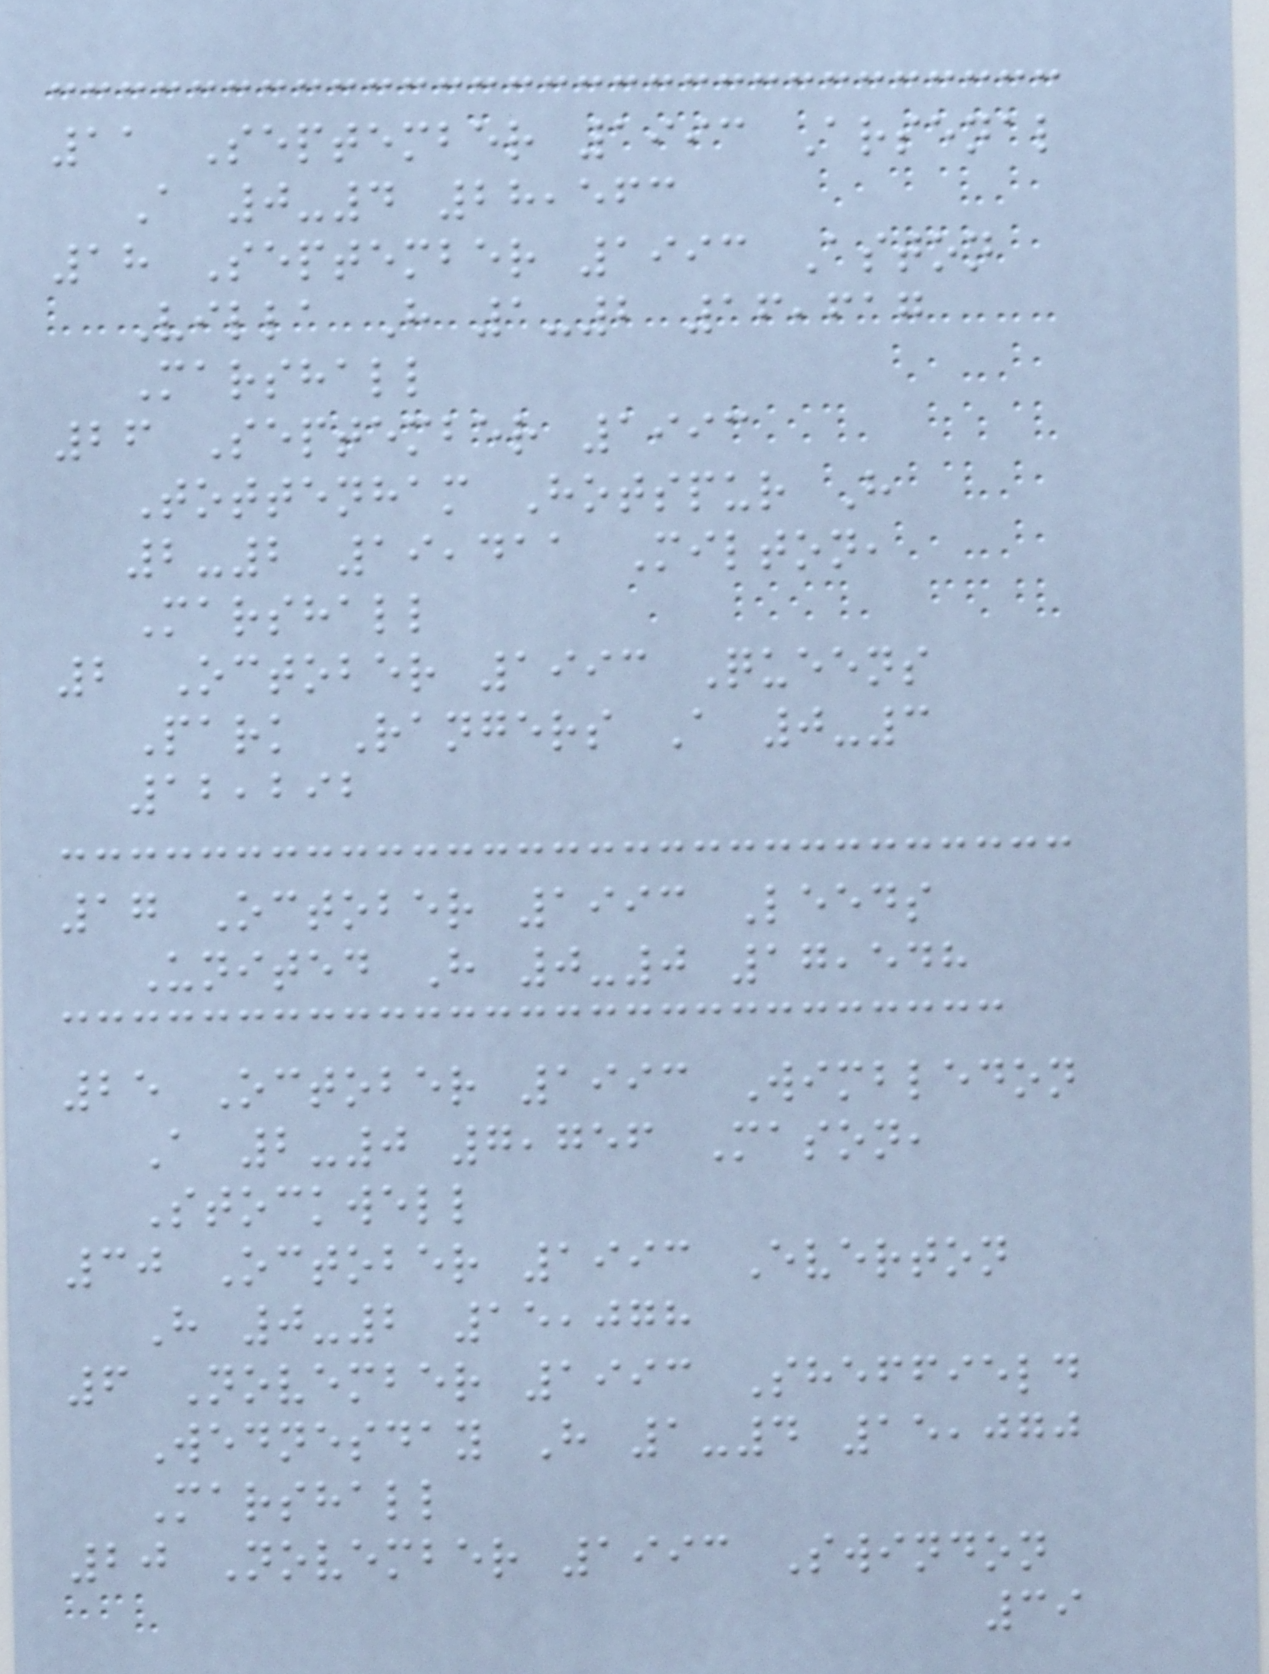11 September 1993 Arsenal
A 0-4 28,563
18 September 1993 Aston
Villa H 1-2 16,617
Marshall
26 September 1993
Tottenham Hotspur H
2-2 19,411 Milton,
Marshall
2 October 1993 Queens
Park Rangers A 0-3
12,292
17 October 1993 Leeds
United H 0-0 17,548
25 October 1993 Wimbledon
A 2-0 7,756 Mason,
Stockwell
30 October 1993 Everton
H 0-2 15,078
6 November 1993 Sheffield
Wednesday H 1-4 15,070
Marshall
20 November 1993 Swindon
39
